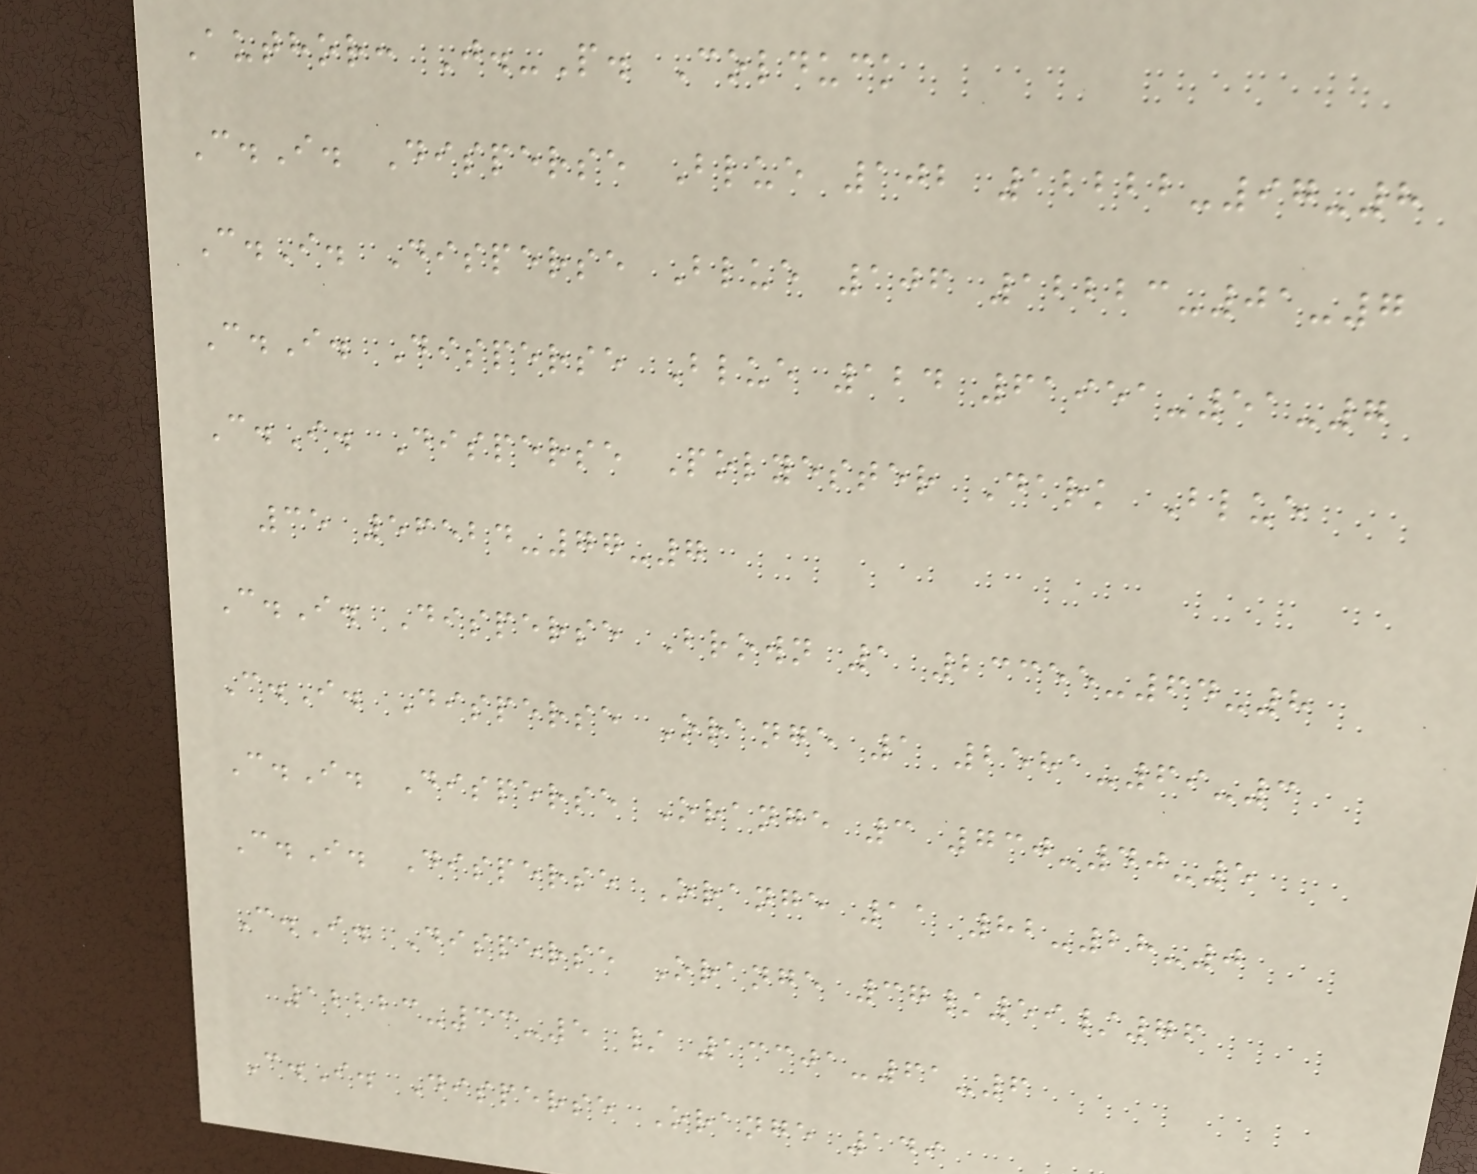Author: J.-P. Colduck
C.I. Disperse Blue 102 12222-97-8
C.I. Disperse Blue 106 12223-01-7
C.I. Disperse Blue 124 61951-51-7
C.I. Disperse Polyester Dark Blue
35 56524-77-7
C.I. Disperse Brown 1 23355-64-8
C.I. Disperse Orange 1 2581-69-3
C.I. Disperse Orange 3 730-40-5
C.I. Disperse Orange 11 82-28-0
C.I. Disperse Orange 37/59/76
12223-33-5 / 13301-61-6
C.I. Disperse Orange 149
